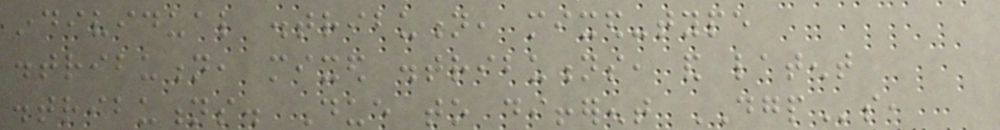individual distribution, mixed-type
distribution, mixed distributions, and latent
distributions. Due to different DGPs,
